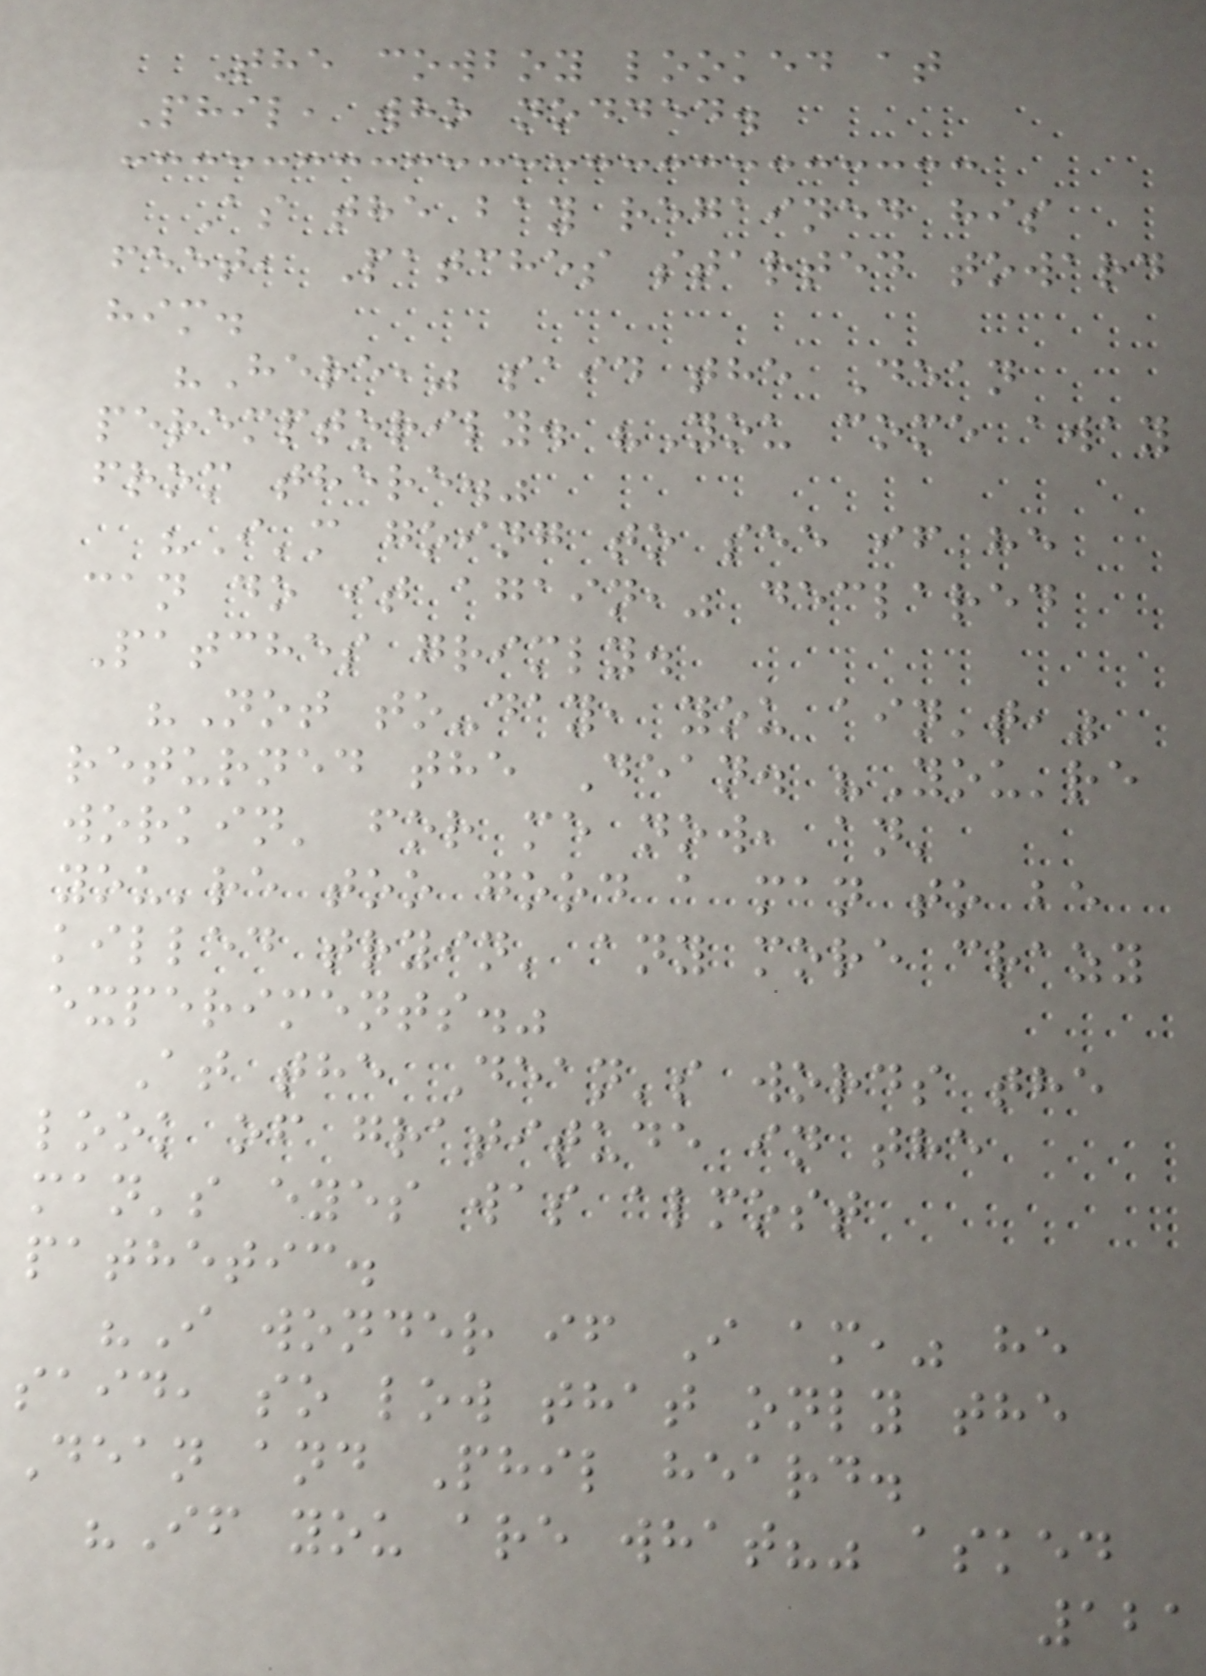The cowboy looked at
Phil, who nodded.
As the bay regained his
feet, Patches started toward
him.
"Here," said the Dean
peremptorily. "You come away
from there."
"I'm going to see if he
can do it again," declared
Patches grimly.
"Not to-day, you ain't,"
returned the Dean. "You're
workin' for me now, an'
you're too good a man to be
killed tryin' any more crazy
experiments."
At the Dean's words the
look of gratitude in the
man's eyes was almost
pathetic.
"I wonder if I am," he
said, so low that only the
Dean and Phil heard.
"If you are what?" asked
121
